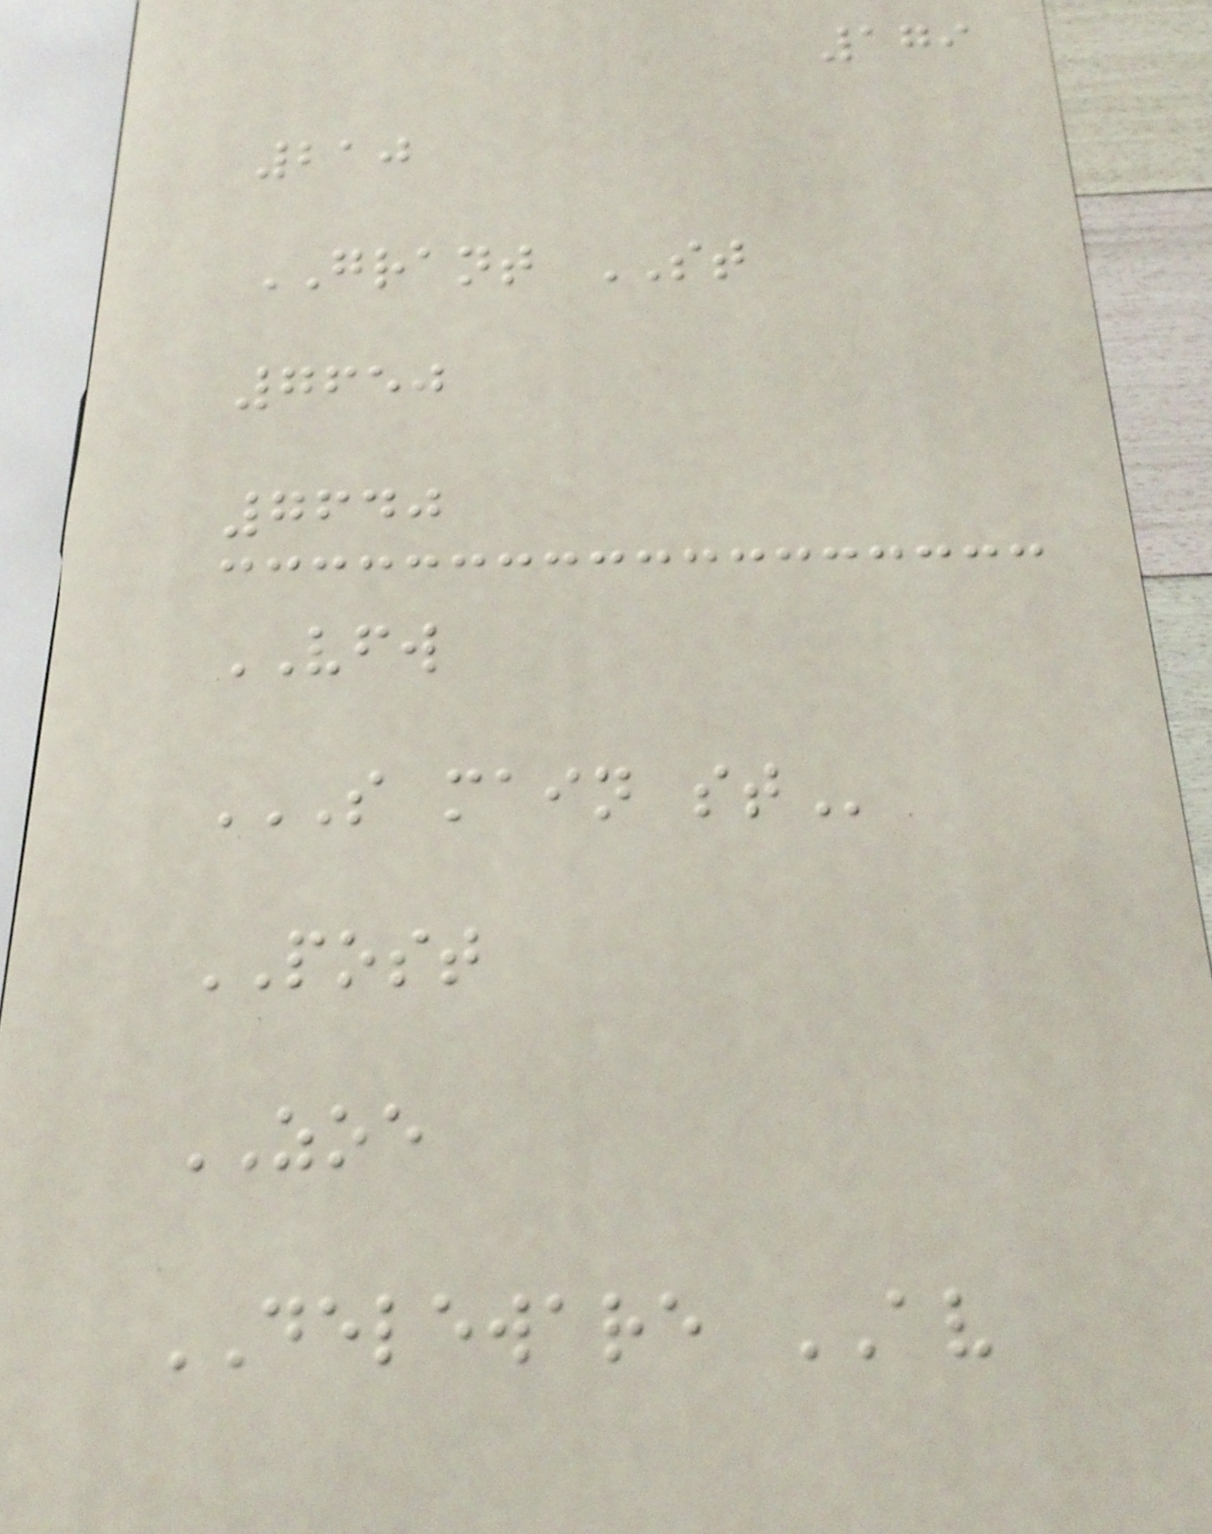179
210
GRANT ST
7650
7640
VFW
S MAIN ST
POST
ZOE
DELEWARE AV
